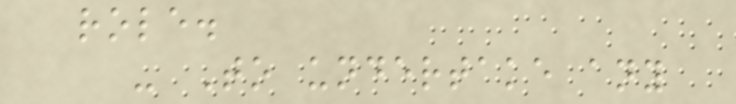role.
- To undertake any
